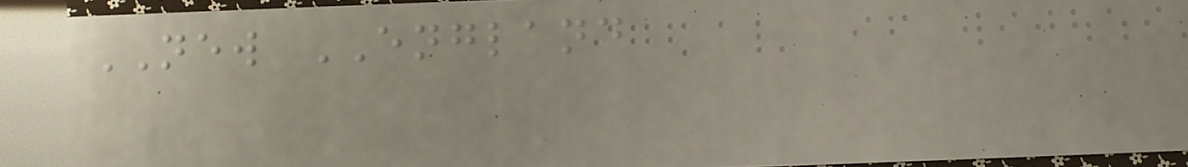NEW ENGLAND
